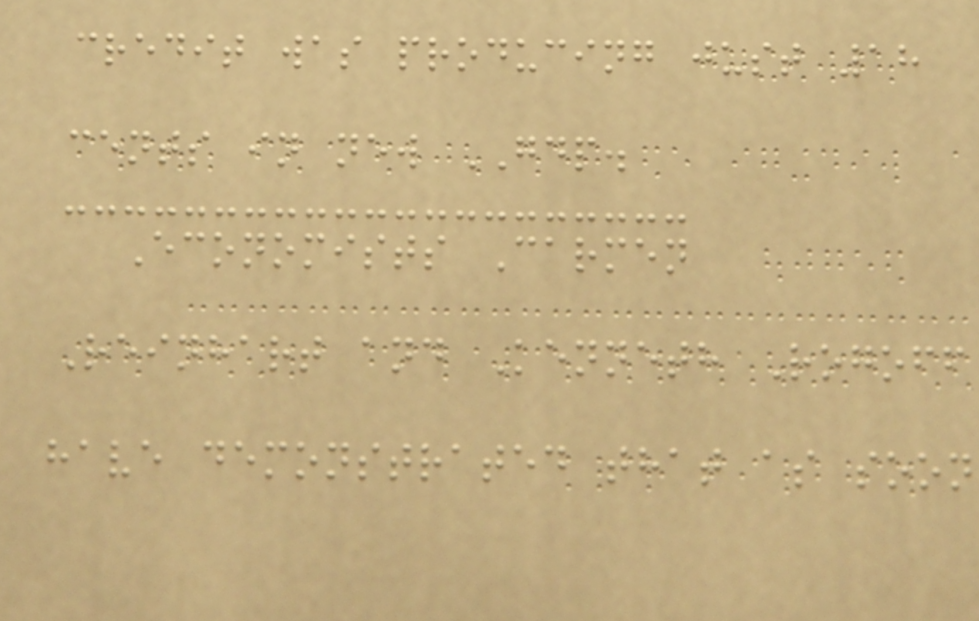credit was producing just 18
cents in new GDP.
Economists Carmen
Reinhart and Kenneth Rogoff
have demonstrated that as soon
